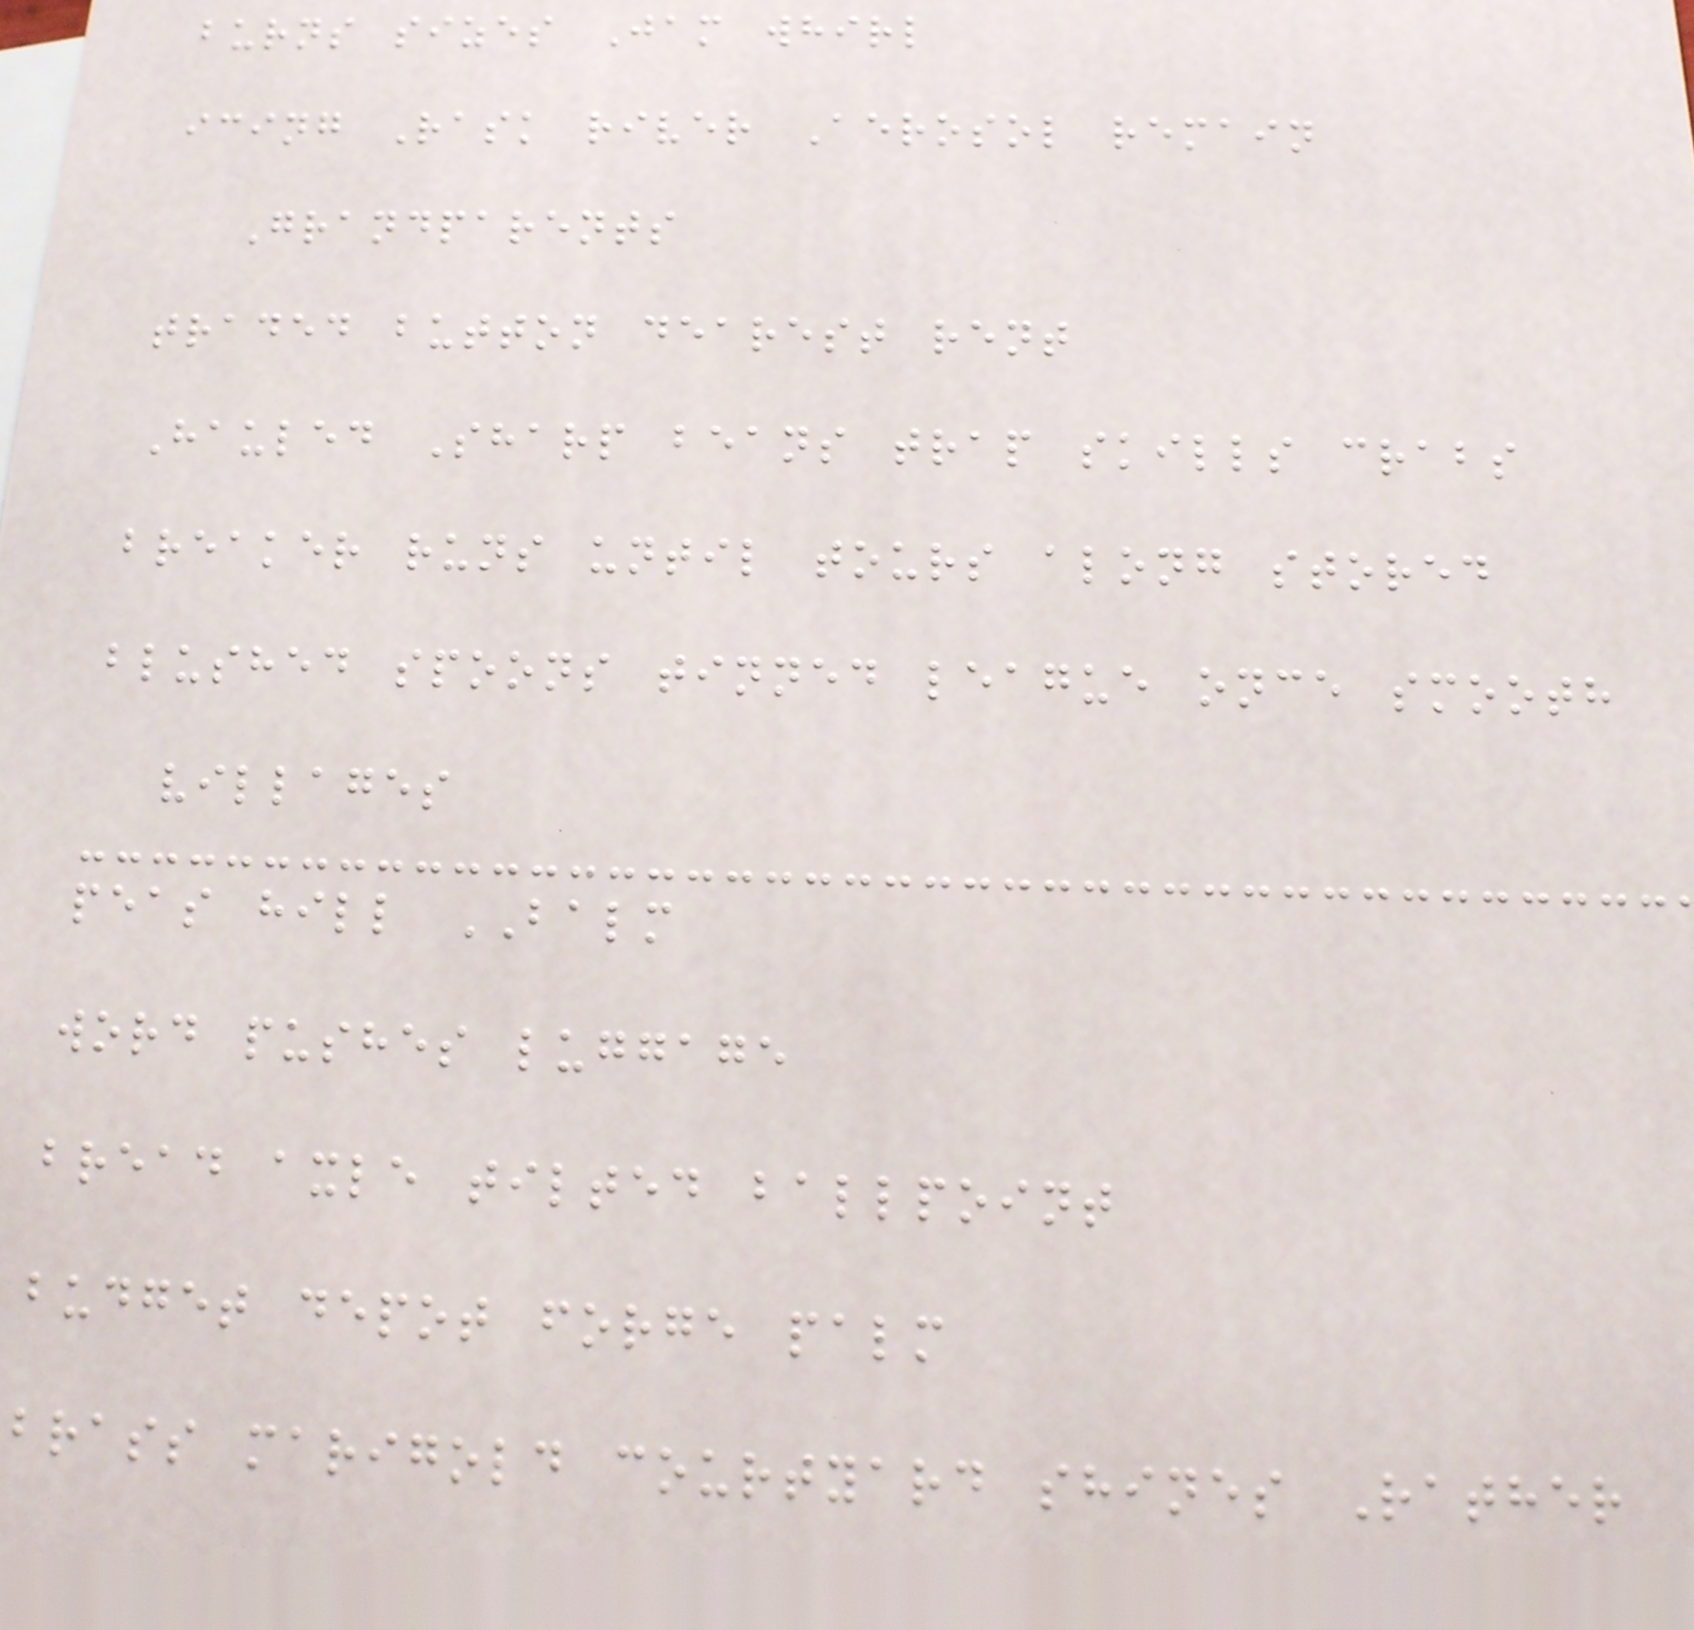burns sizes Jam whirl
icing Rask river Aerosol remain
Grandparents
traded button dearest rent
Hauled Sharp beans trap skills crabs
breaker runs until tours along stored
blushed spoons tinned league once smooth
villages
peas hill BALM
word pushes luggage
bread axle tilted ballpoint
budget depot forge palm
brass marigold courtyard shines Rather
